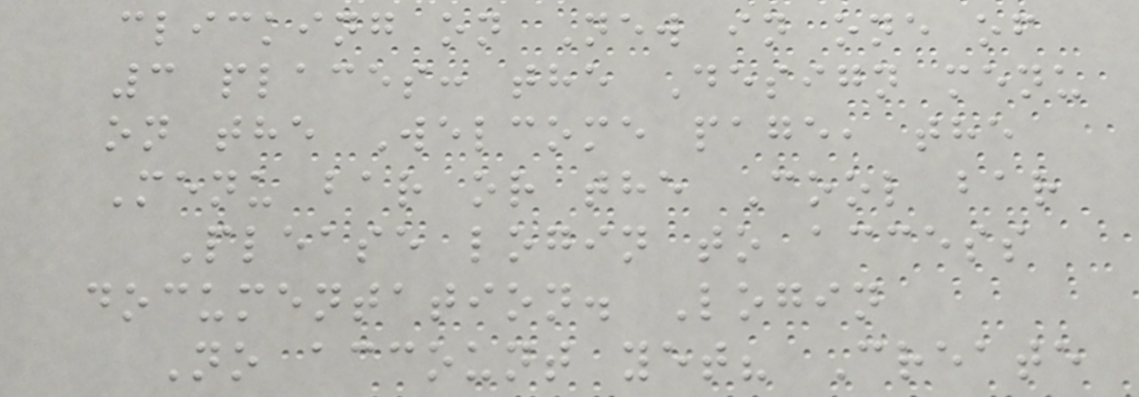clicking on New in one of
3 places: the Design menu
on the Welcome page, the
Menu bar or the Cool bar
Please login to access
documentation. Login
No account yet? Create
